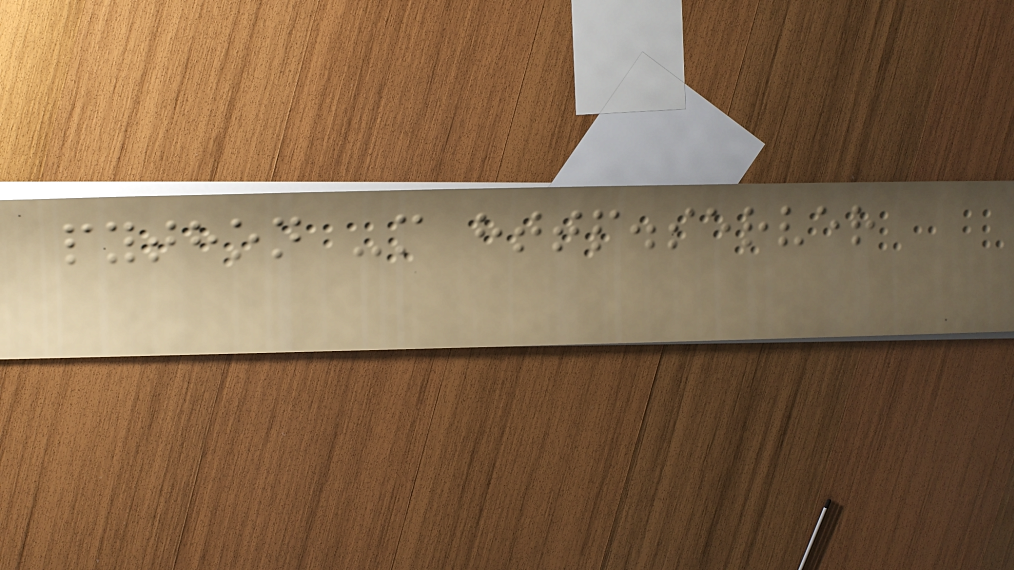python -m http.server
